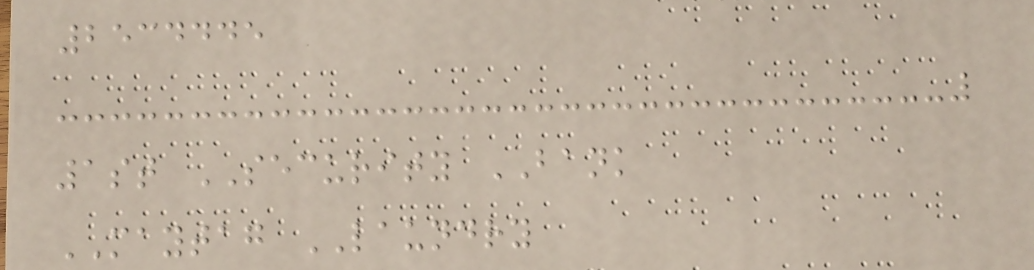2534445
1st SECURITY BANK
MAYTAG LAUNDRY
